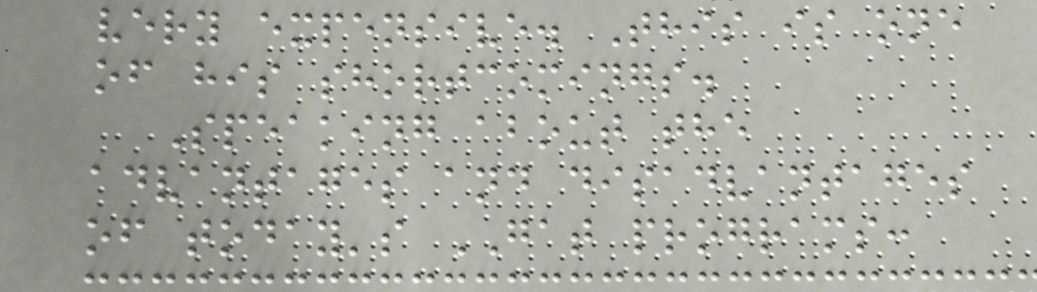very expensive. This is one
of his shortcomings.
Speaking about the
advantages and disadvantages
of today's GAT programs:
